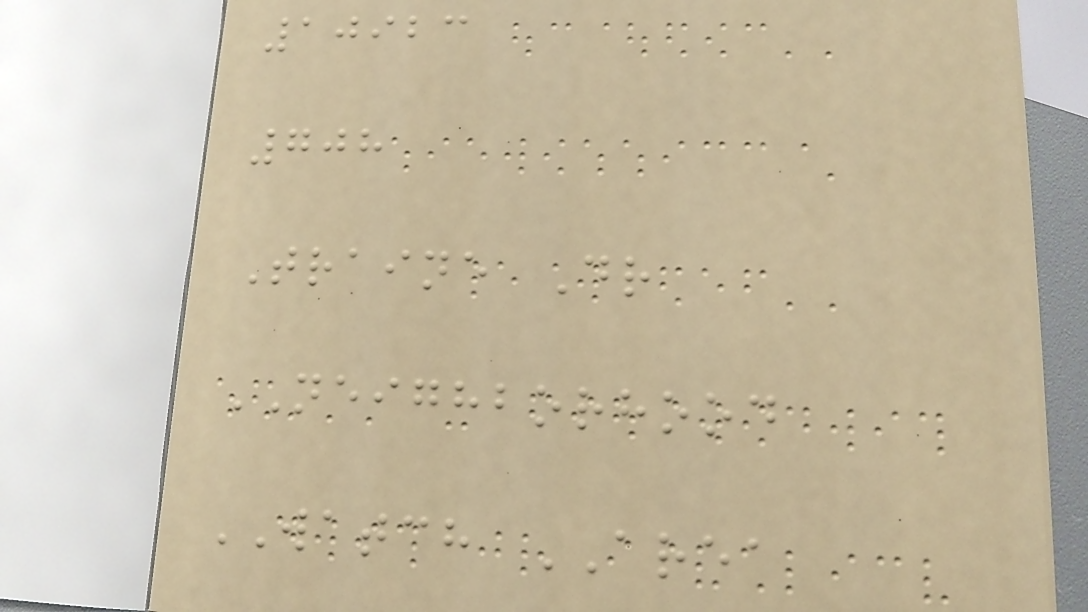10923
708
Traine Dr
NEIGHBORHOOD
WATCH AREA
